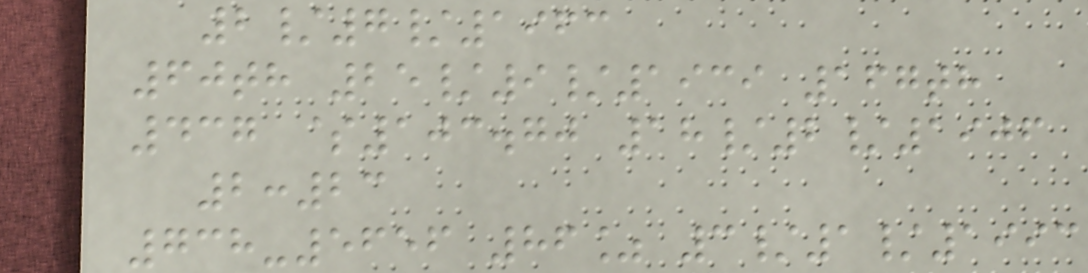2/7/1963
60th 25/9/1939 167th
437 $103.70 18/2/1906
2:23
738-5656 86% 3/1/1993
